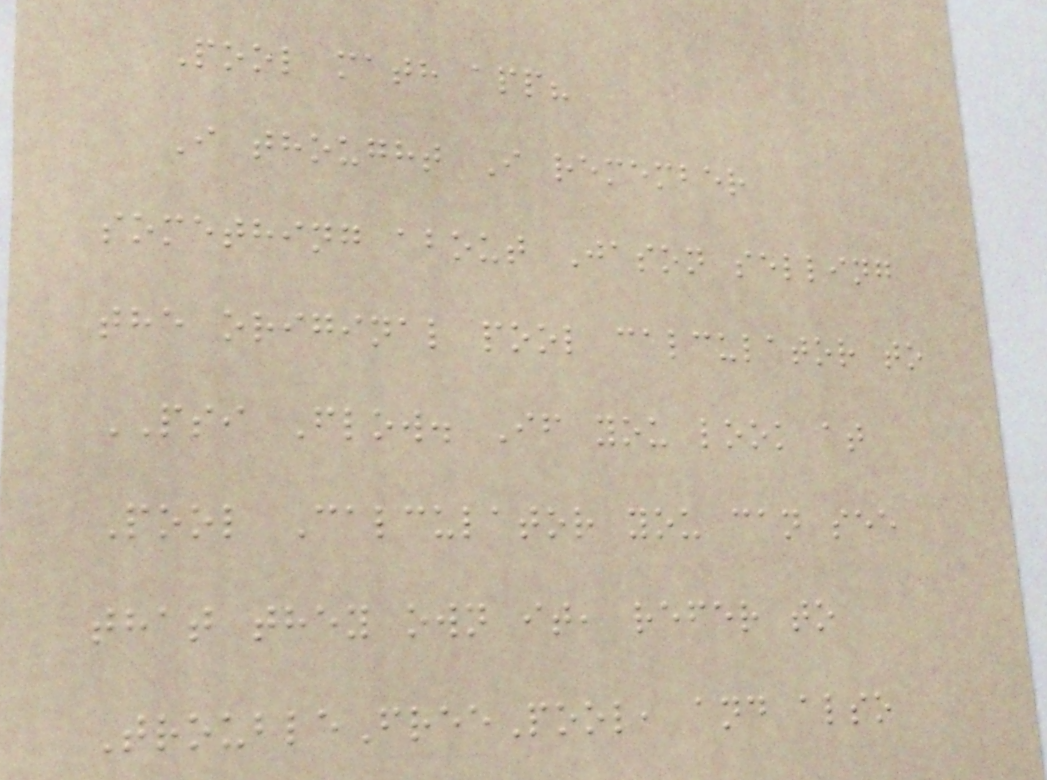Pool math app?
I thought I remember
something about Jason selling
the original pool calculator to
PSI Flow. If you look at
Pool Calculator you can see
that they own it, refer to
TroubleFreePool, and also
